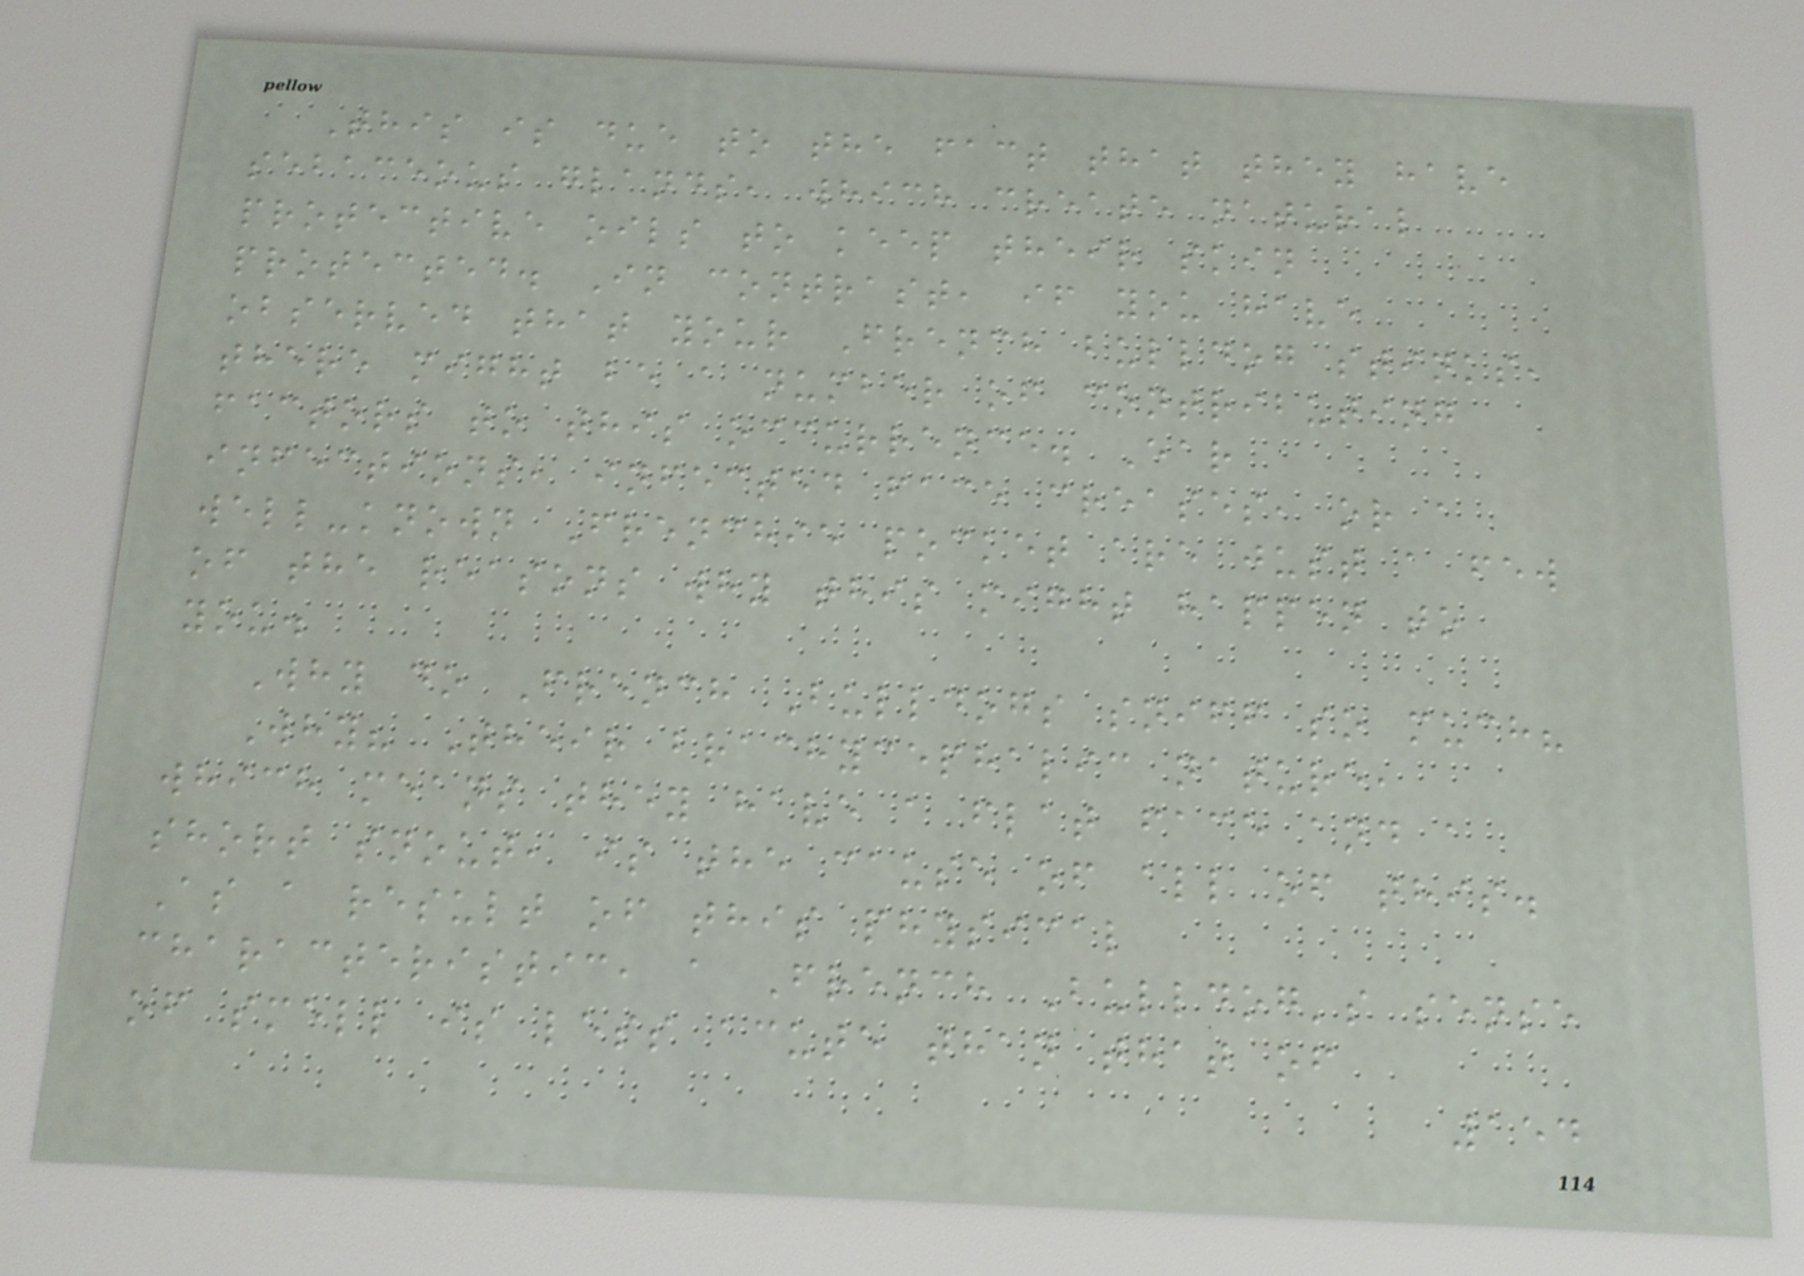This is due to the fact that they have
sebaceous glands, which create natural
protective oils to keep their skin
protected. In contrast, if you have
observed that your French bulldog stinks,
there might be a number of contributing
factors to this occurrence. Ear
infections, infected face creases, or a
well-known Frenchie pocket are just a few
of the reasons why this might happen to
you.
Why do French Bulldogs sniff so much?
Why? Their brachycephalic nature,
which means they have a flat face and a
short snout, is the cause of all of this.
As a result of this physical
characteristic, a French Bulldog's sense
of smell is less acute than that of
154
